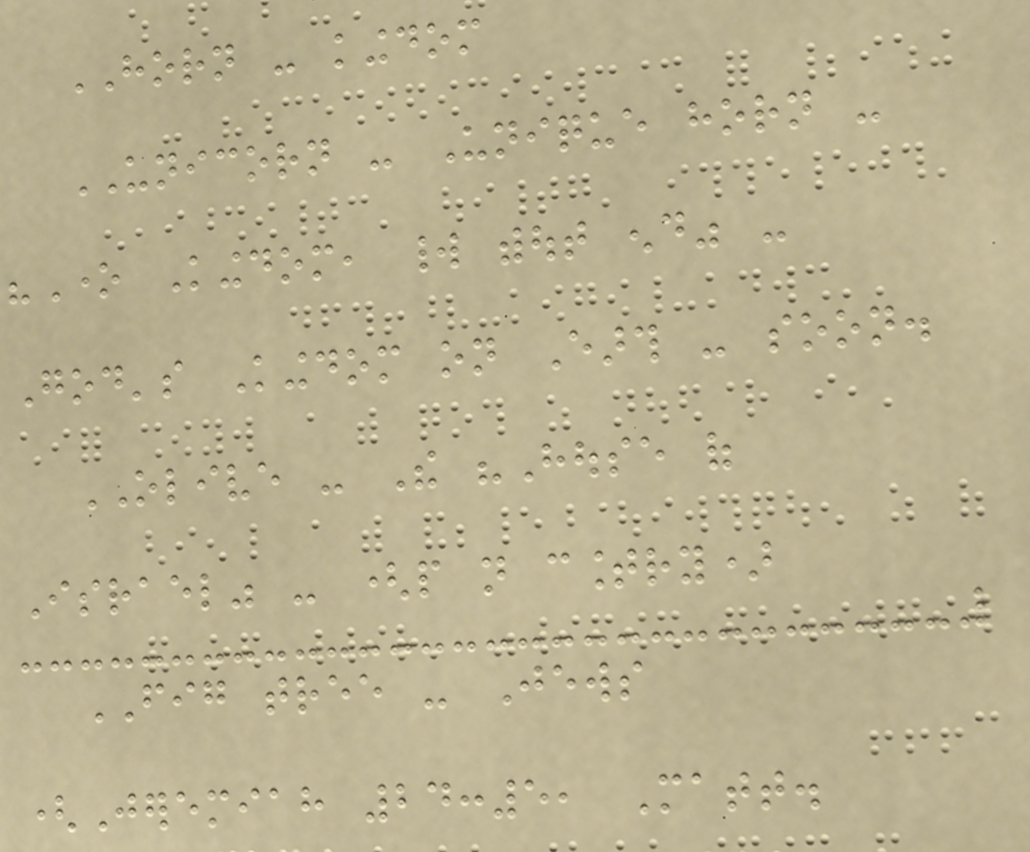HORN - kingdom
UNICORN - Unique horn -
"One Kingdom, world without end" -
God's Kingdom on Earth - soon.
OLIVE - The "House of
Israel" - (people not country)
FIG tree - Jews
(Jeremiah 24:5, Matt.
